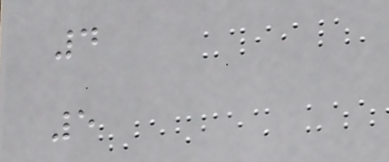4
5
